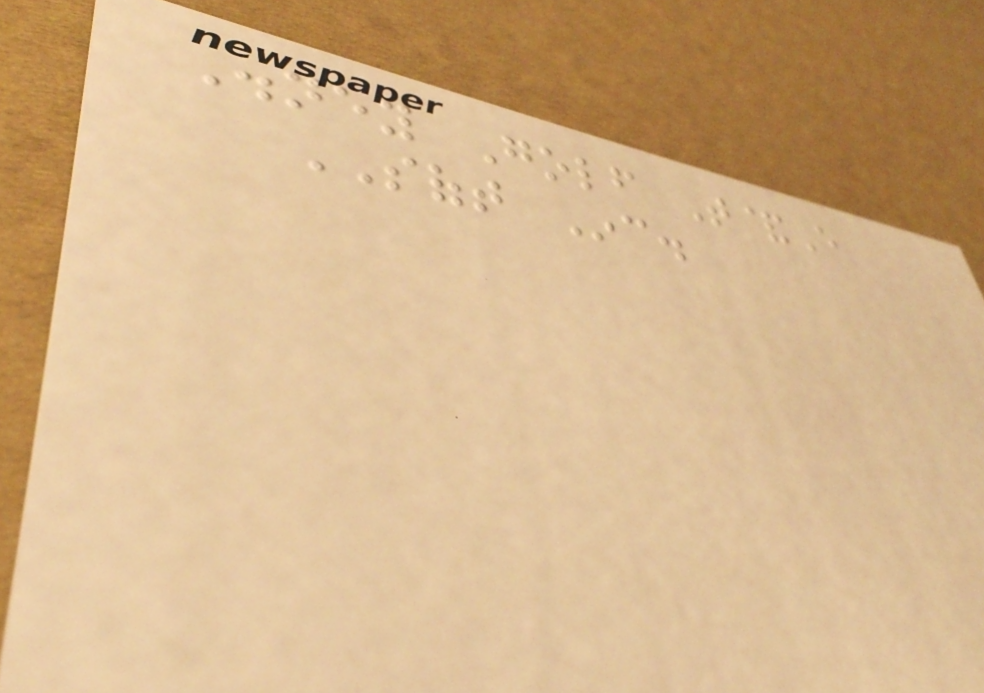Disney Golf T&E
SOFT Inc.
